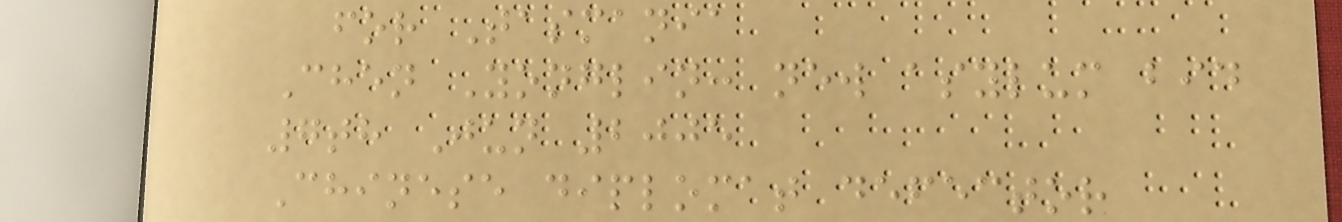for Tasmania
Chen Yonglin: new asylum bid
7th Jun 2005
Chinese diplomat defector
